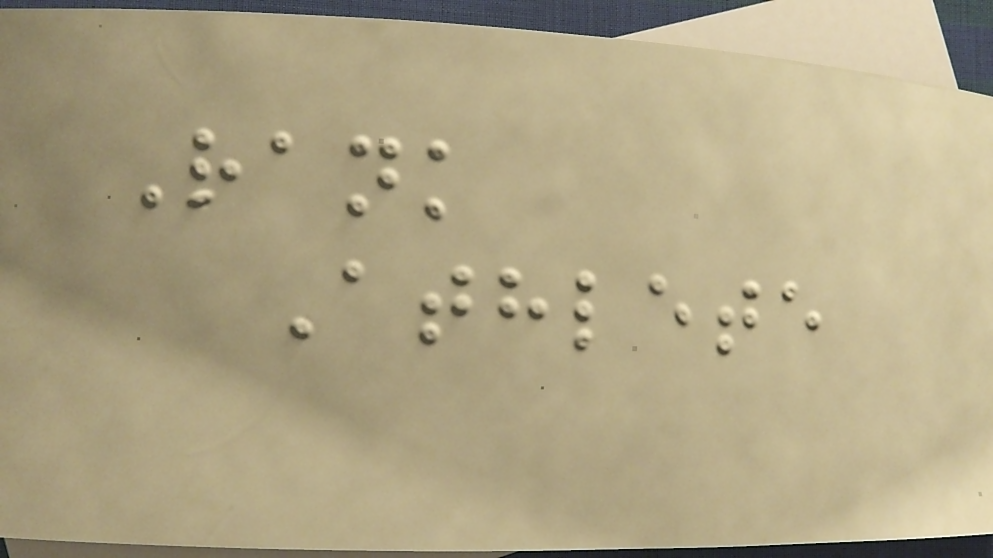Rank
Athlete
